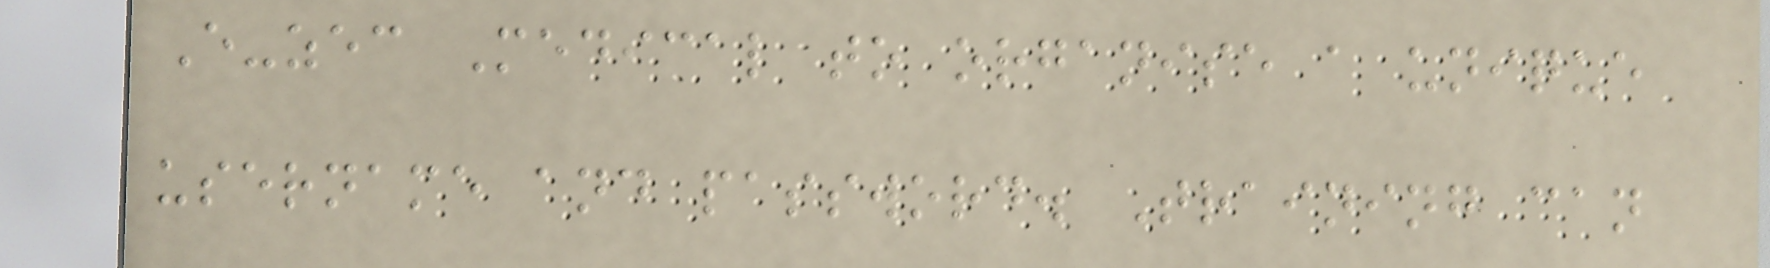E-zec Medical to organise a unique
username and password. Training can
